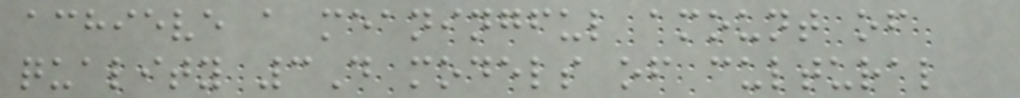achieve a meaningful amount of
quality 3D models of cultural
